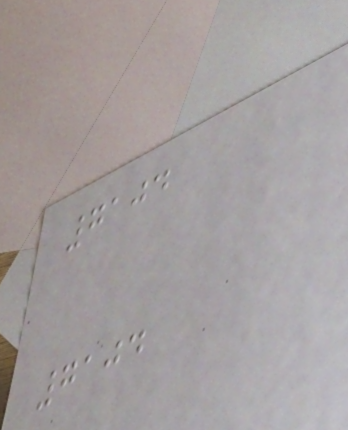7104
7104
